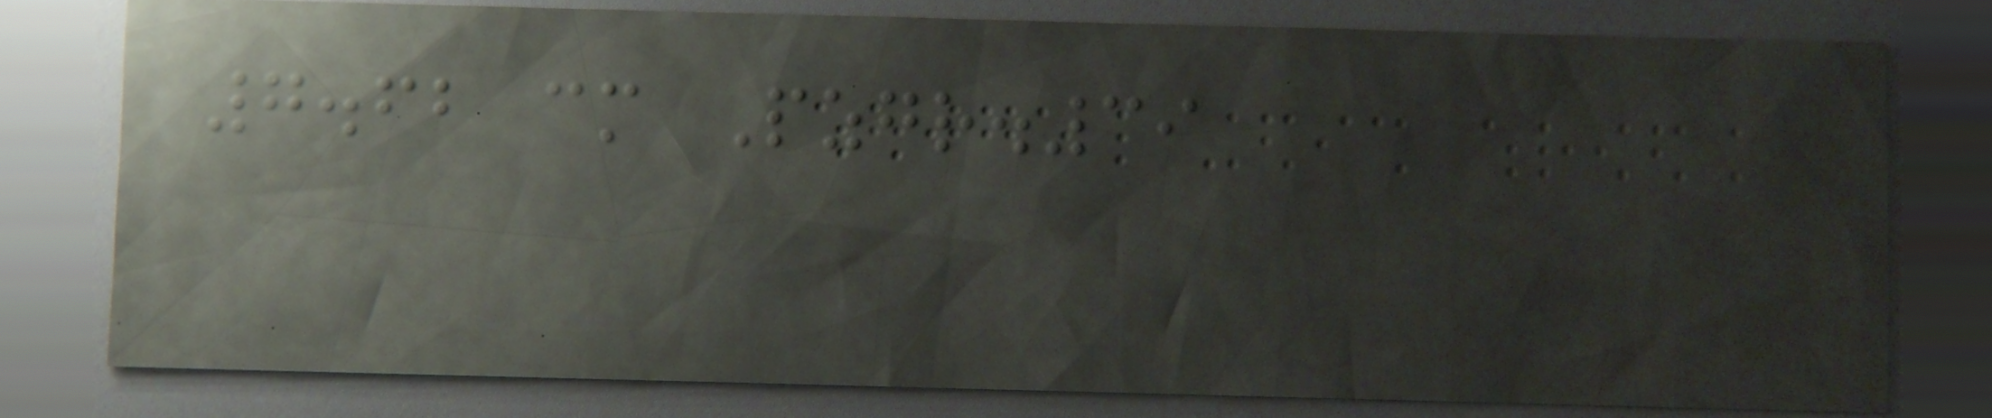7.62 cm Pzgr.39
